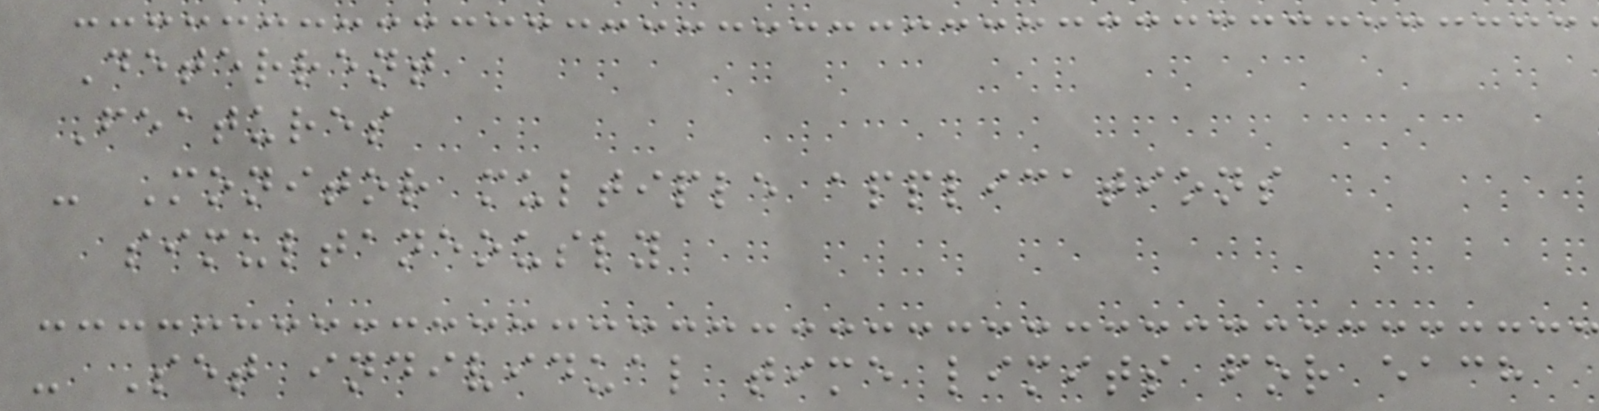Deterrent
Features
- Monitor multiple applications
simultaneously
- Set individual time limits for each
